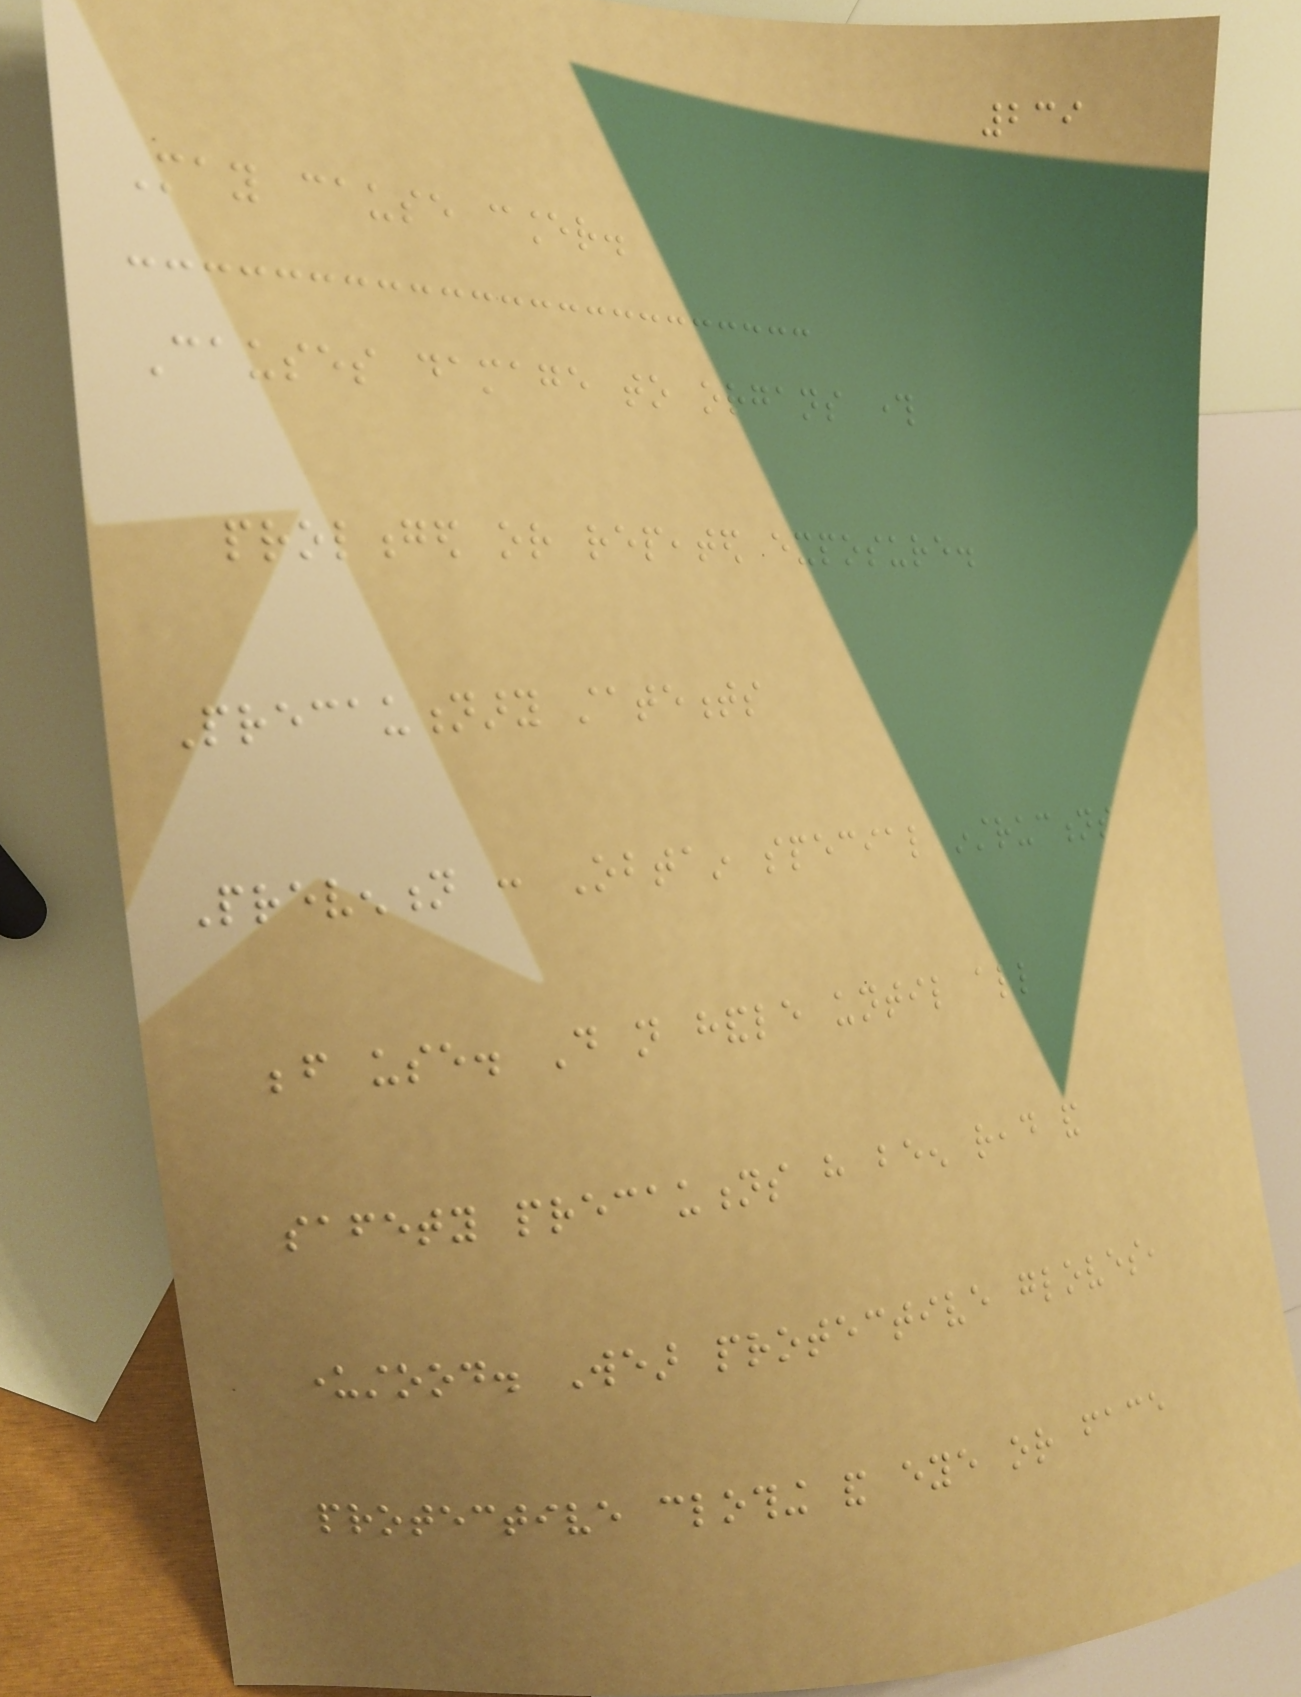239
May cause cancer.
Causes damage to organs through
prolonged or repeated exposure.
Precautionary statements
Prevention : Obtain special instructions
before use. Do not handle until all
safety precautions have been read and
understood. Wear protective gloves,
protective clothing and eye or face
